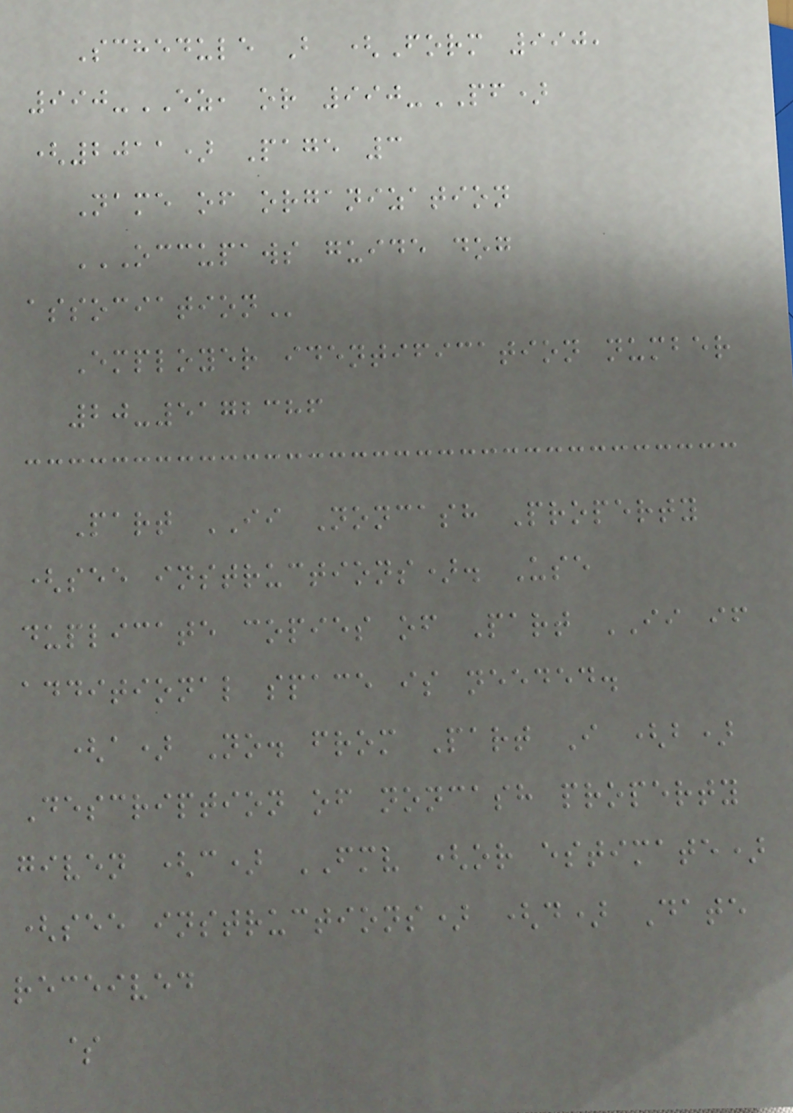Schedule B (Form 990,
990-EZ, or 990-PF)
(2011) Page 3
Name of organization
OCCUPAWS GUIDE DOG
ASSOCIATION
Employer identification number
20-5172386
Part II Noncash Property
(see instructions). Use
duplicate copies of Part II if
additional space is needed.
(a) No. from Part I (b)
Description of noncash property
given (c) FMV (or estimate)
(see instructions) (d) Date
received
$
